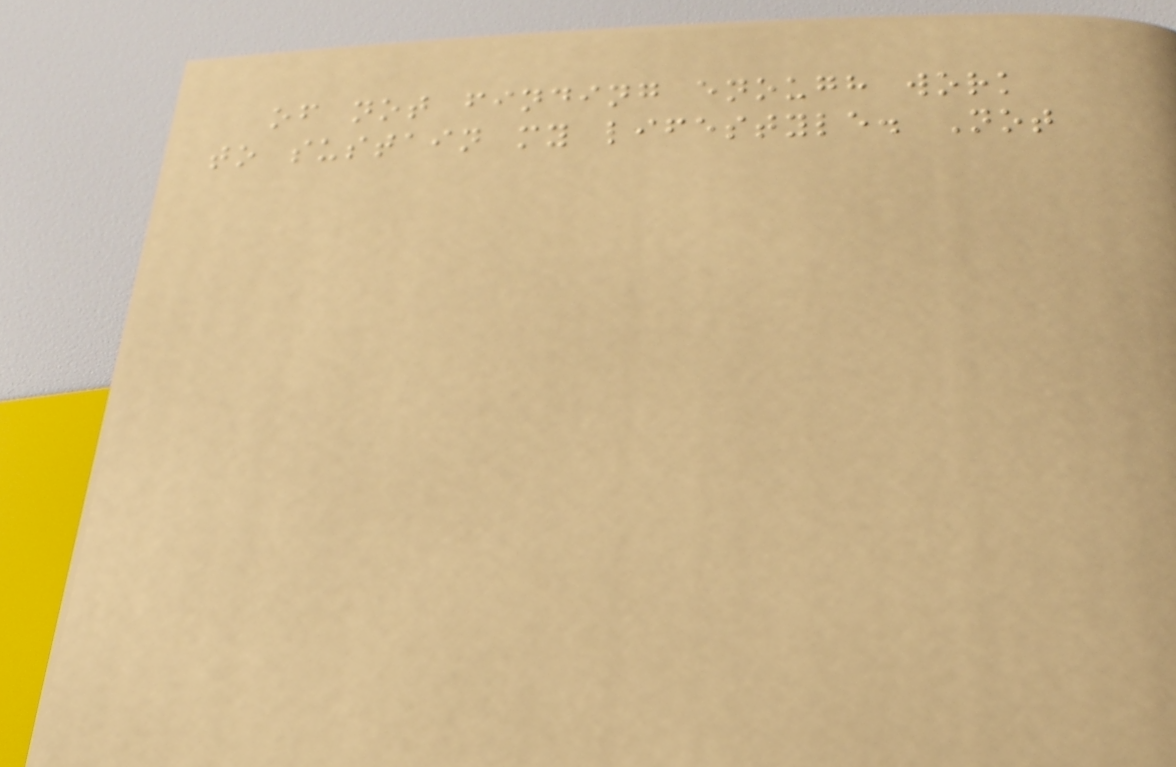of not finding enough work
to sustain my lifestyle. Not
